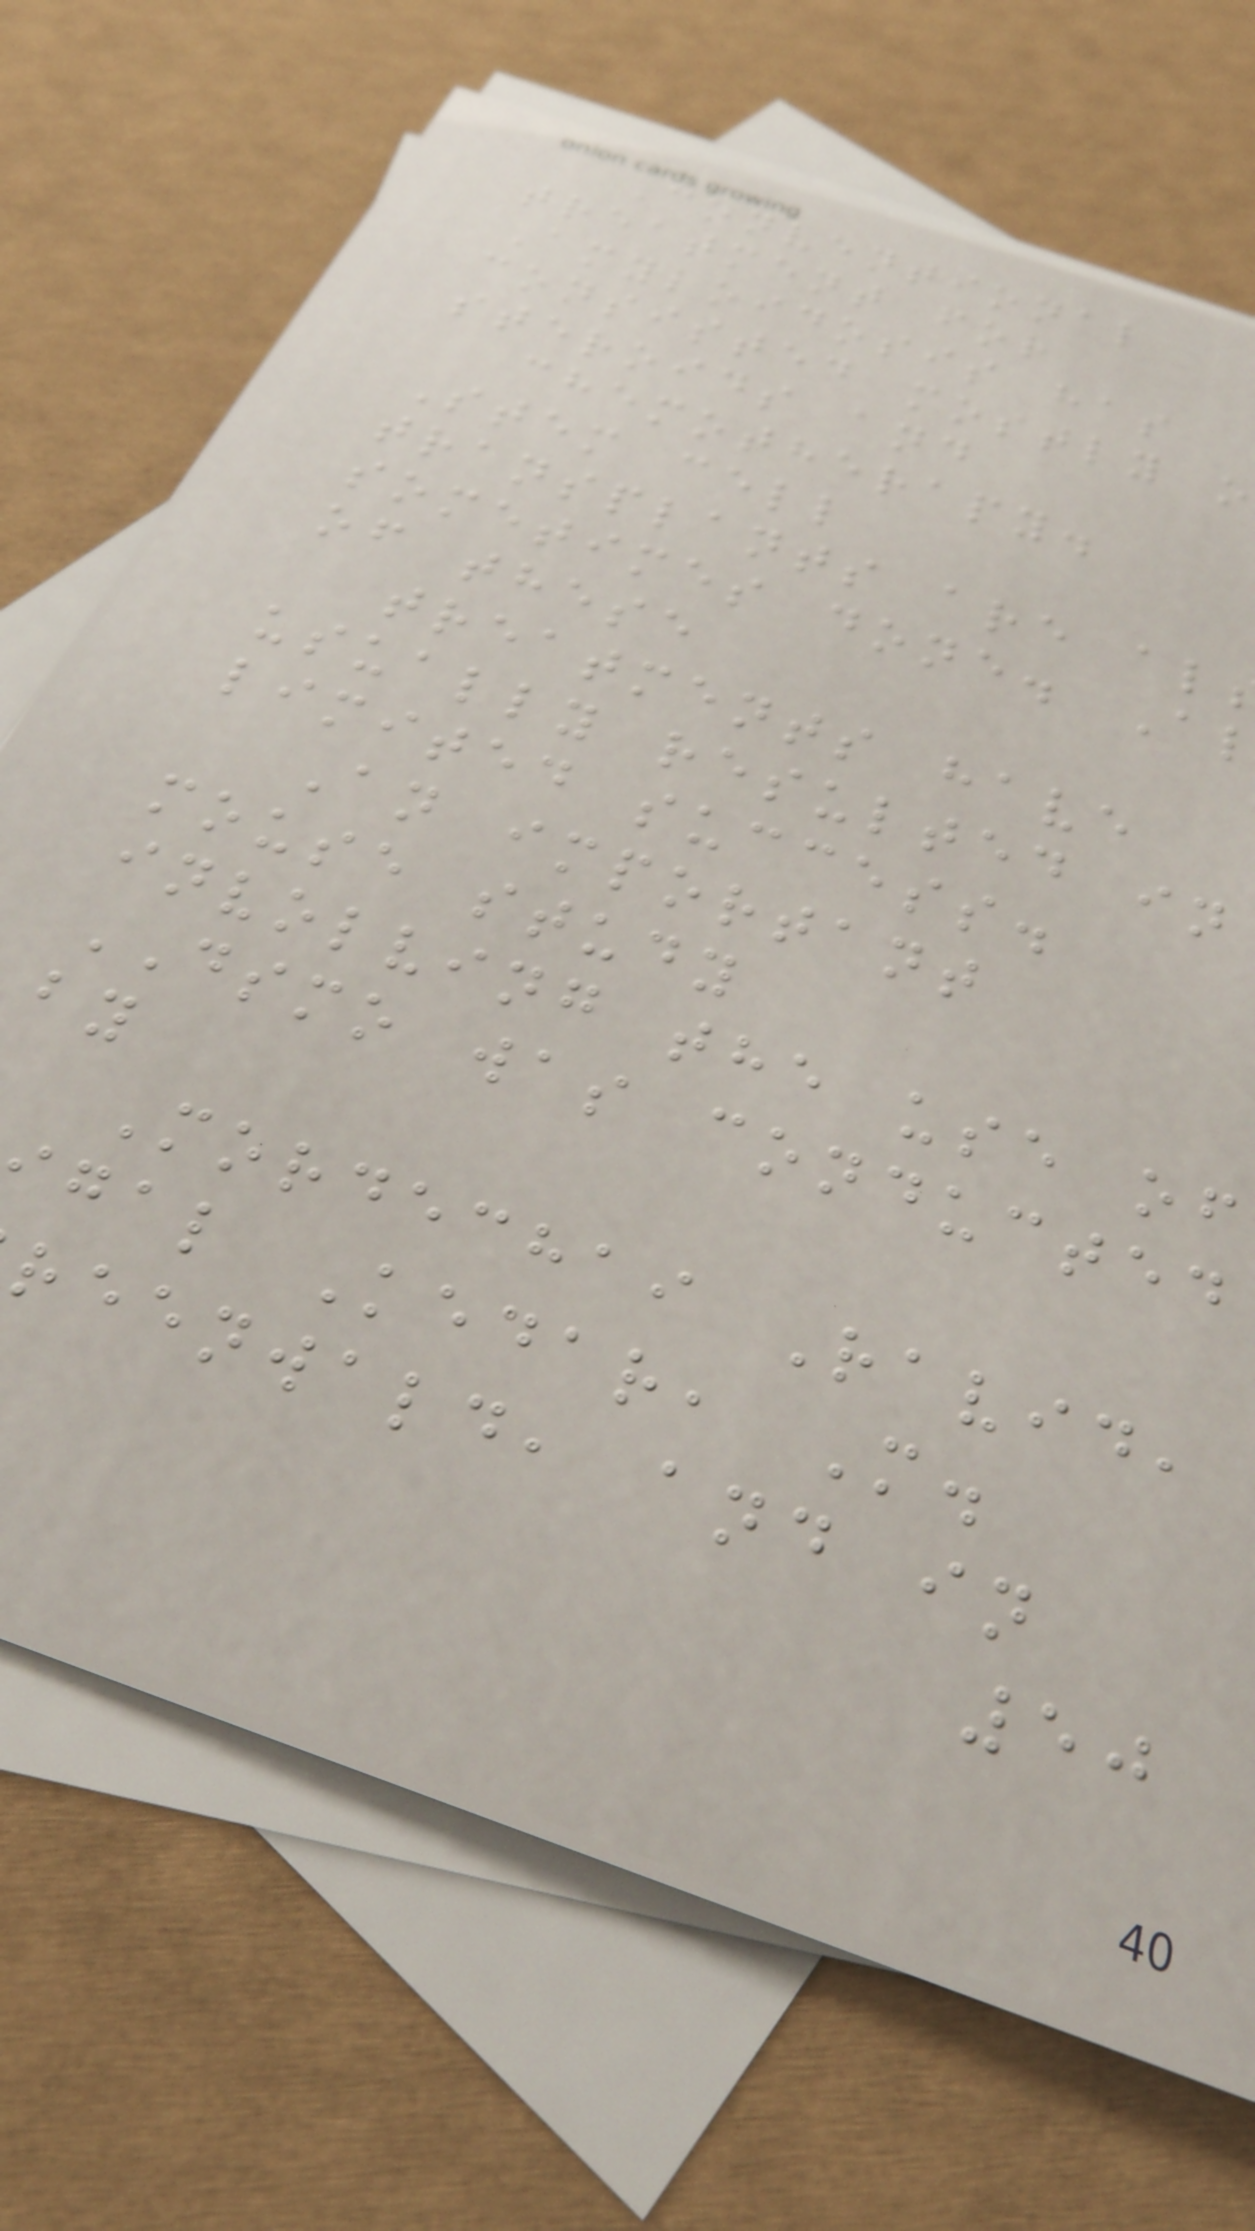Conventional
treatment for
Amyloidosis has
consisted mostly o
steroids and
chemotherapy.
Stem cell
transplants are al
sometimes done. A
of these
treatments have
usually resulted in
limited success.
An important
mouse study
involving the use of
DSMO was conducted
by
Mordechai Ravid,
gal Kedar, M.
reenwald, and in
50
